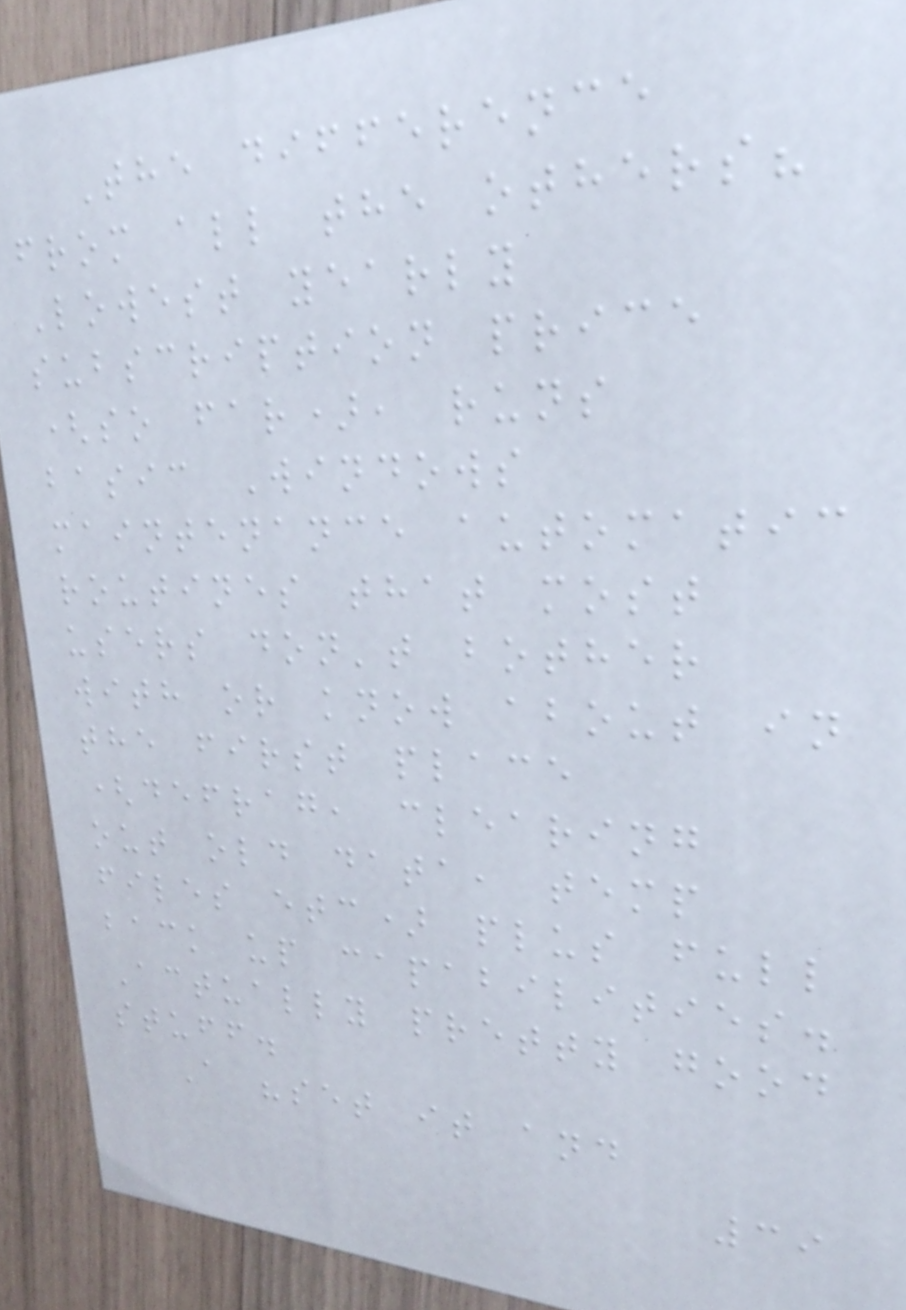The difference
from all the others?
Lowest yearly
subscription price
(so far), runs
basic Windows
maintenance automatic
routines that most
users don't bother
with or know about in
the first place
(defrag, clearing
out old data, temp
files etc) plus full
back up capabilities.
Actually pretty good
stuff.
A "set it and
39
